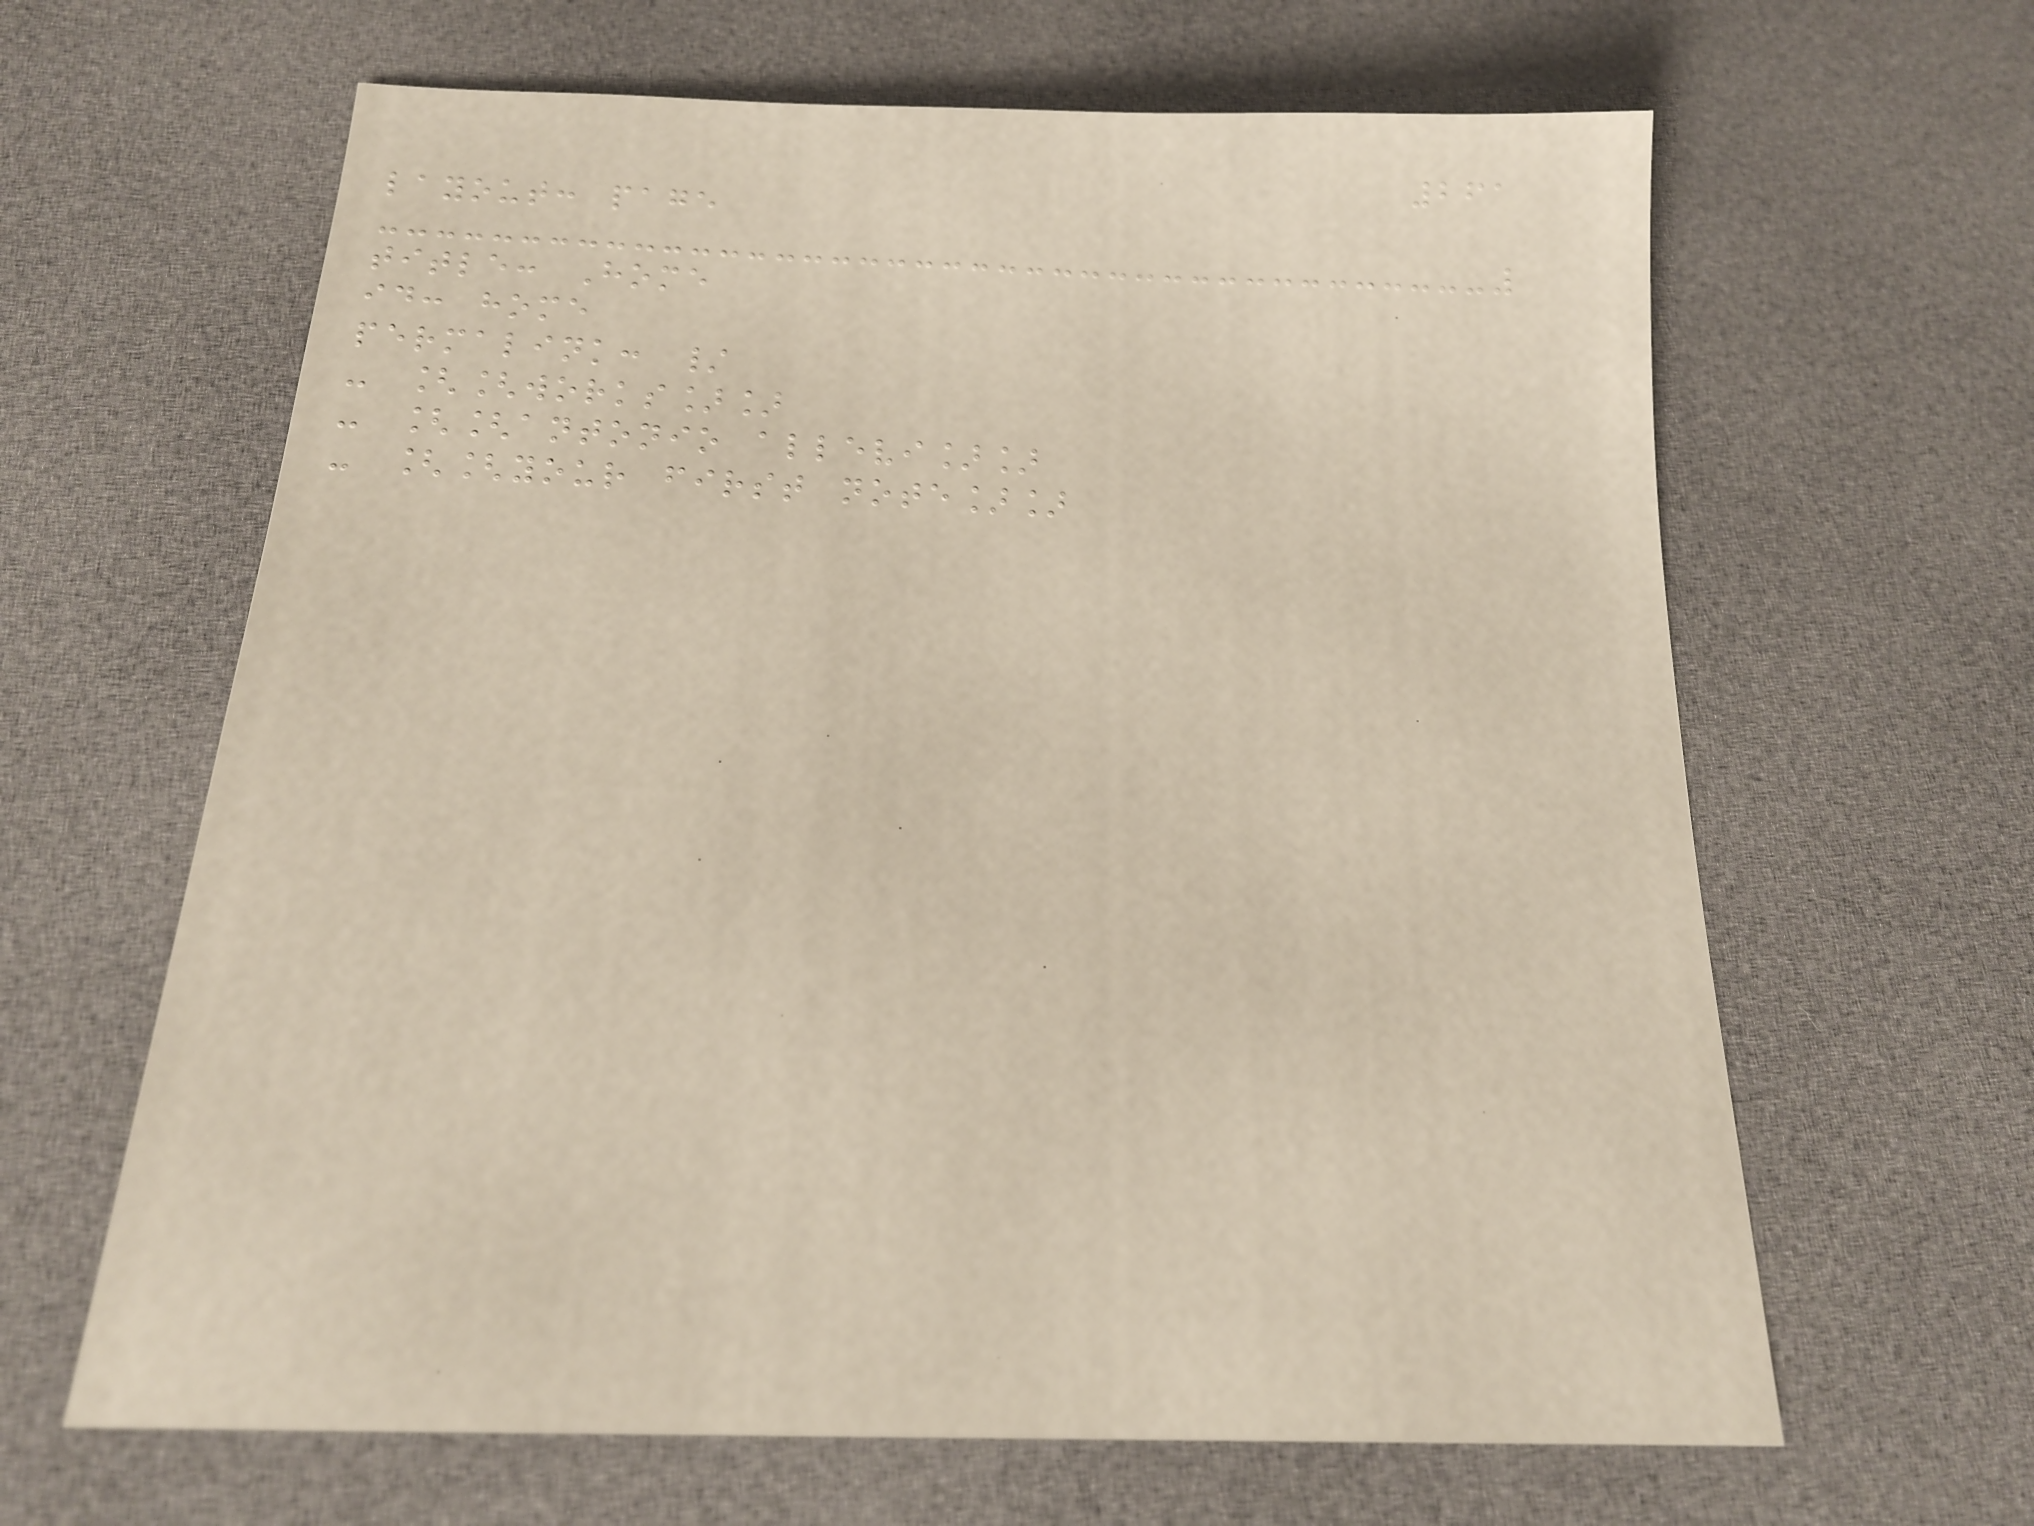261
layout: page
title: Home
id: home
permalink: /
- [[works]]
- [[antonio allevi]]
- [[your first note]]
